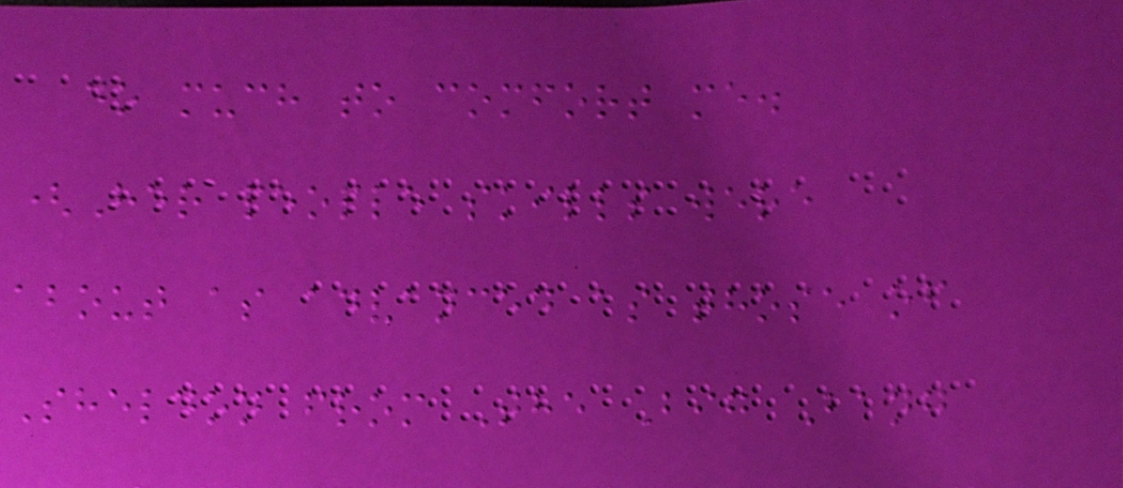do much to comfort me.
(Her people skills were
about as advanced as those of
Sheldon from The Big Bang
